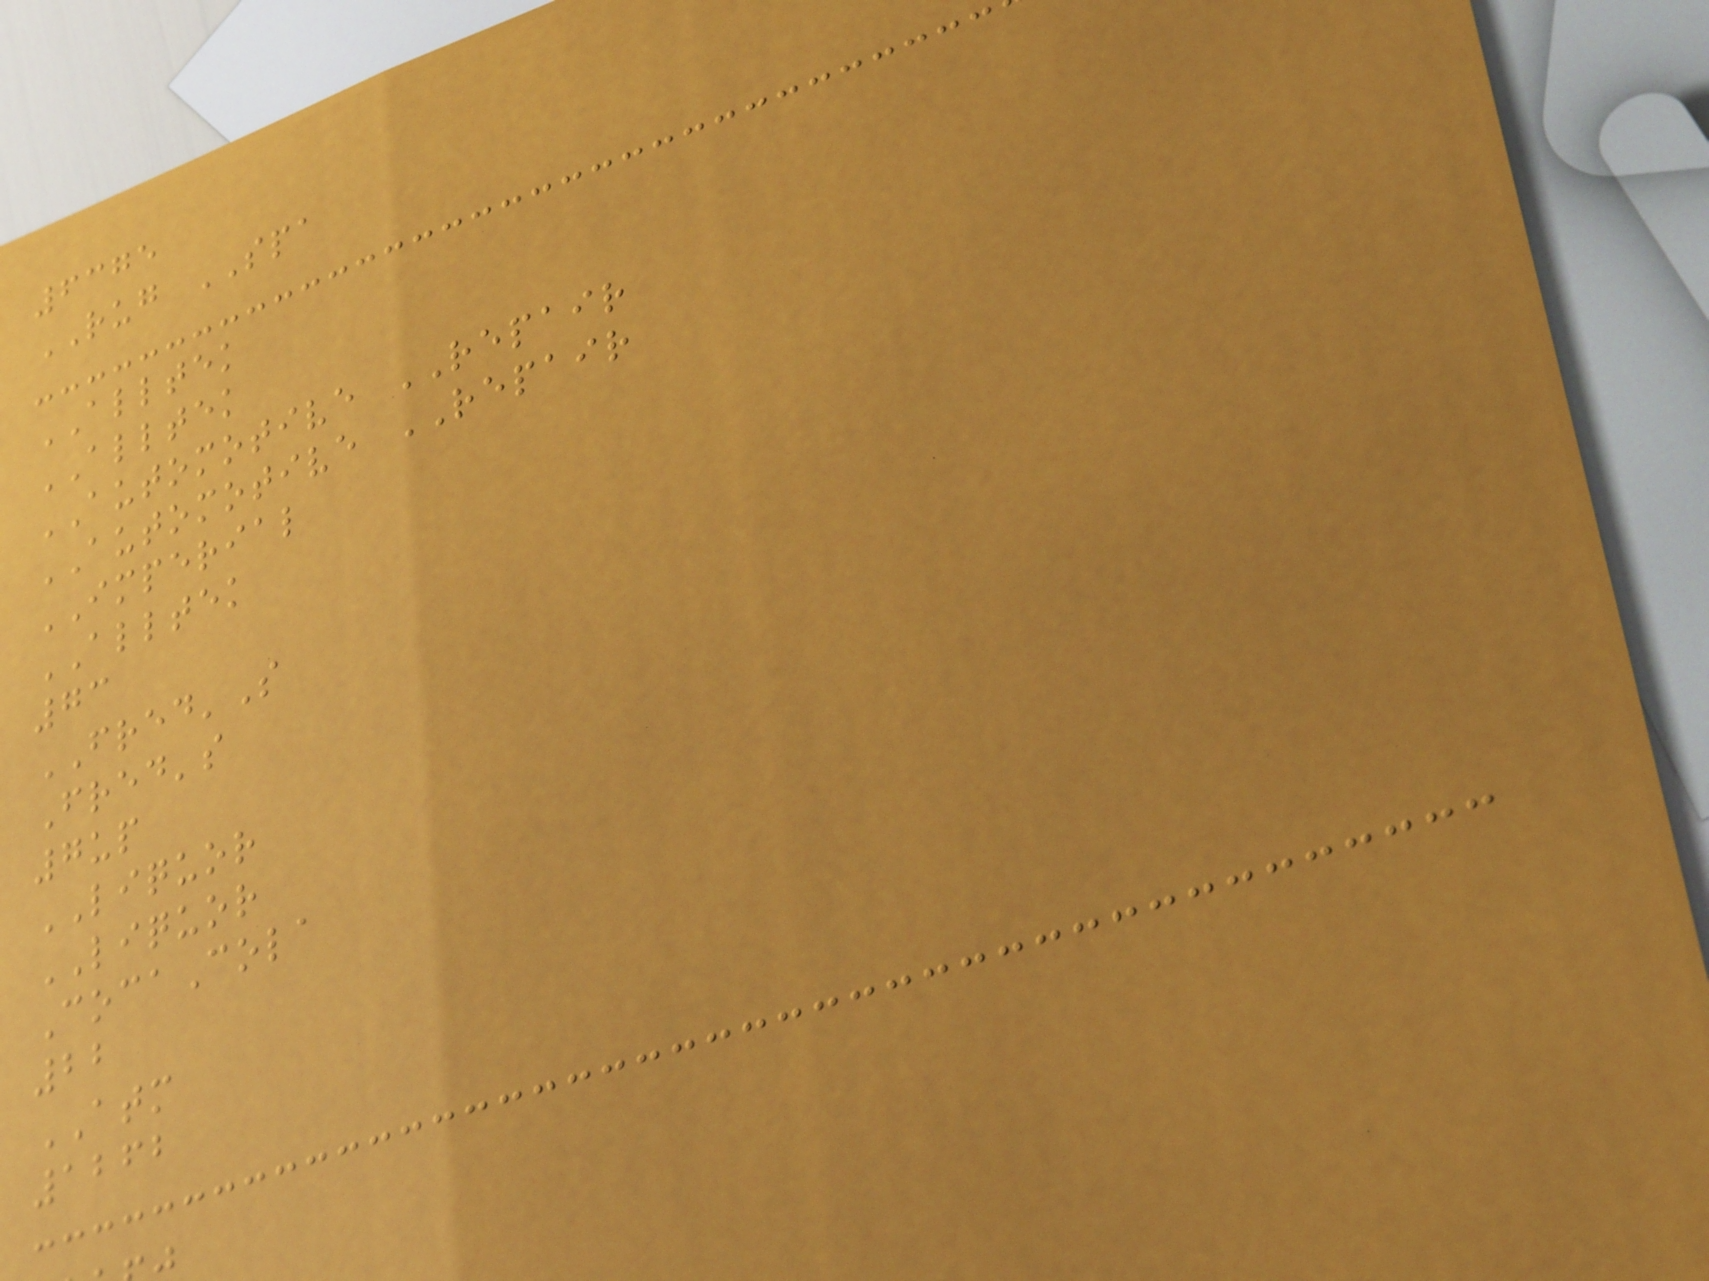6375
RUG SPA
ALLTEK
ALLTEK
AUTOMOTIVE REPAIR
AUTOMOTIVE REPAIR
IMPERIAL
ALLTEK
73
FRED'S
Fred's
7up
LIQUOR
LIQUOR
CocaCola
22
ATM
1262
